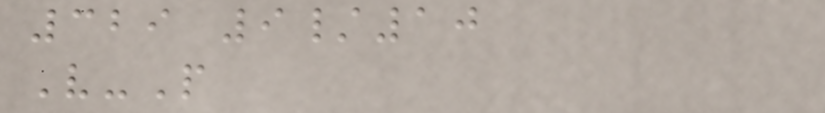329 9/10
V-P
